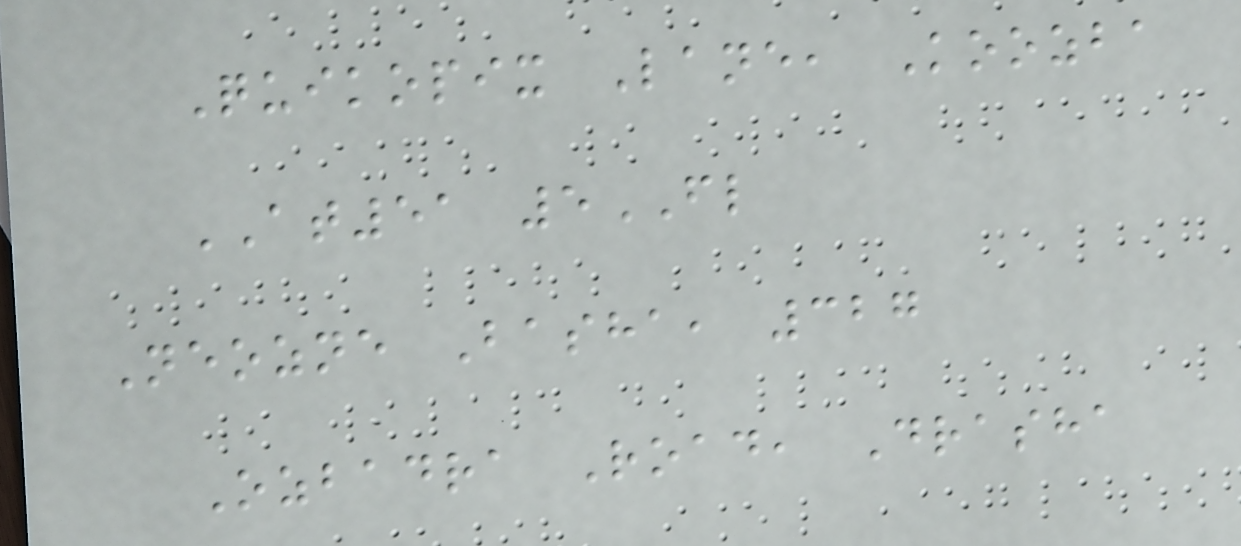Quikopix Lane, Koozba
AT51 5FL
Neozne Basha, 327
Ozbadra Road, Drasha
